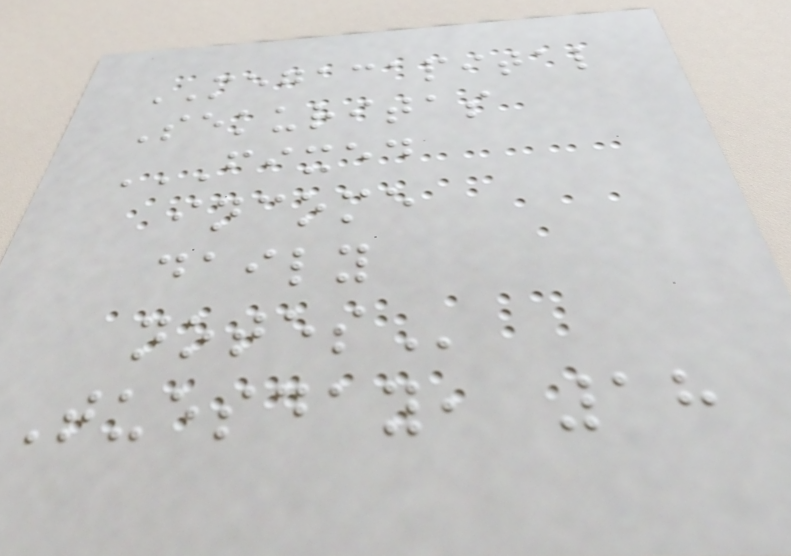MEGACAPITAL
Sekuritas
FIXED
INCOME
DAILY
NOTES
Tuesday, 18
